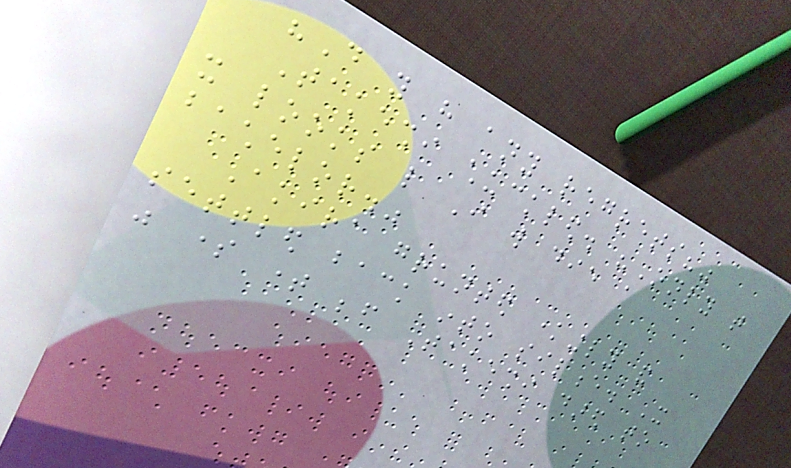"Do you have any regrets?"
Takeshi chuckled. "Only that
it looks like I will die a
bachelor."
Akira grunted knowingly and
settled back into silence. It
was some time before Takeshi dared to
